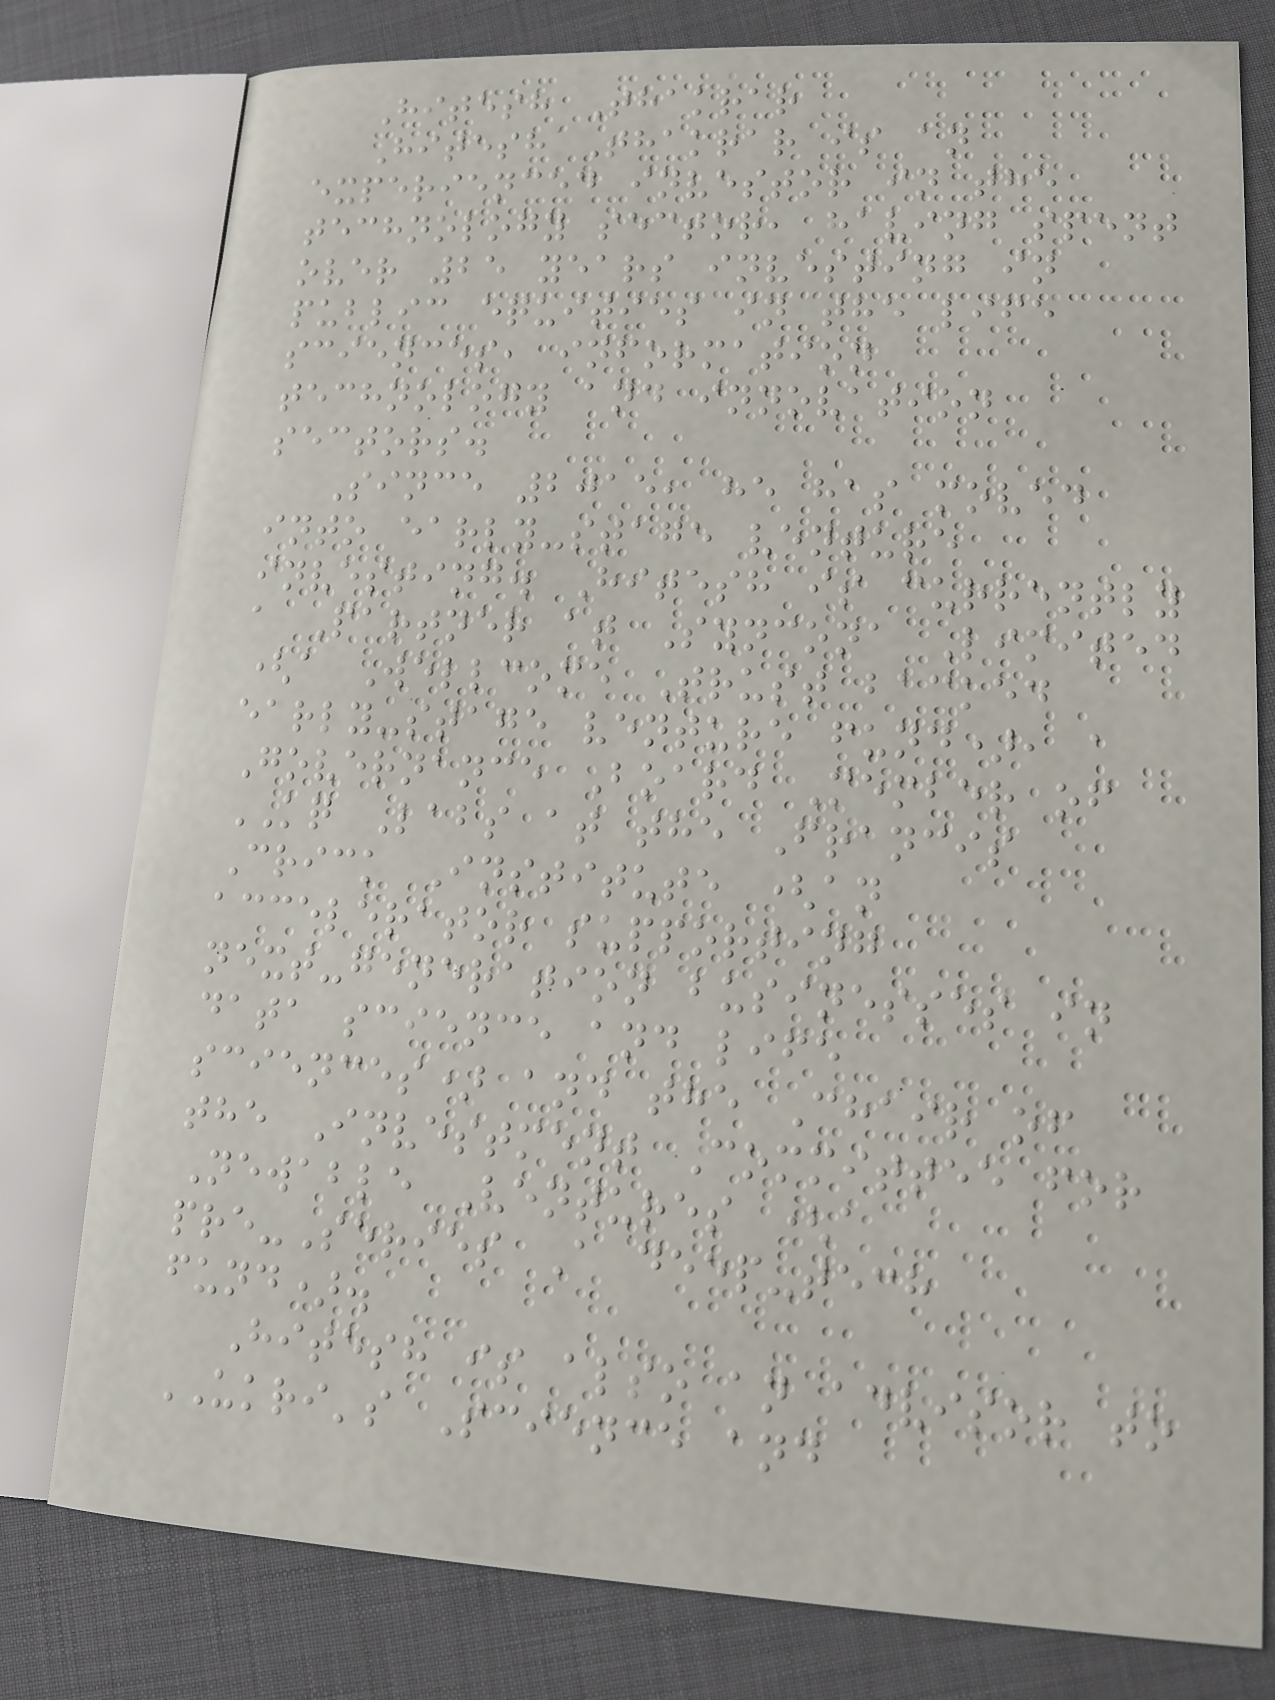Hitesh Thakrar
Hitesh Thakrar is an
experienced investor in the
technology sector, having spent
over 25 years investing in
public equities in the life
sciences, information
technology and innovation
sectors.
Since 2015, he has moved
into early-stage venture
investing. Hitesh is currently
a Partner at Syncona Limited
(a Wellcome Trust backed
early-stage venture fund), a
Governance Board Member of
KQ Labs at the Francis
Crick Institute (an
accelerator supporting
next-generation businesses in
data science and life
sciences) and the Chair of
the Investment Committee for
Newable Ventures (a
pre-Series A deep-tech
fund).
Hitesh is also an advisor to
UKRI's Science and
